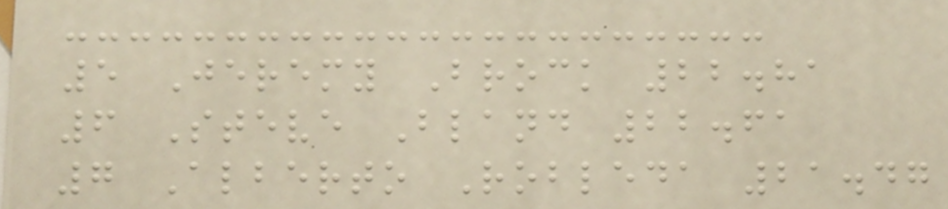5 Jeremy Brock 22.81
6 Steve Bland 22.61
7 Alberto Robleda 21.47
